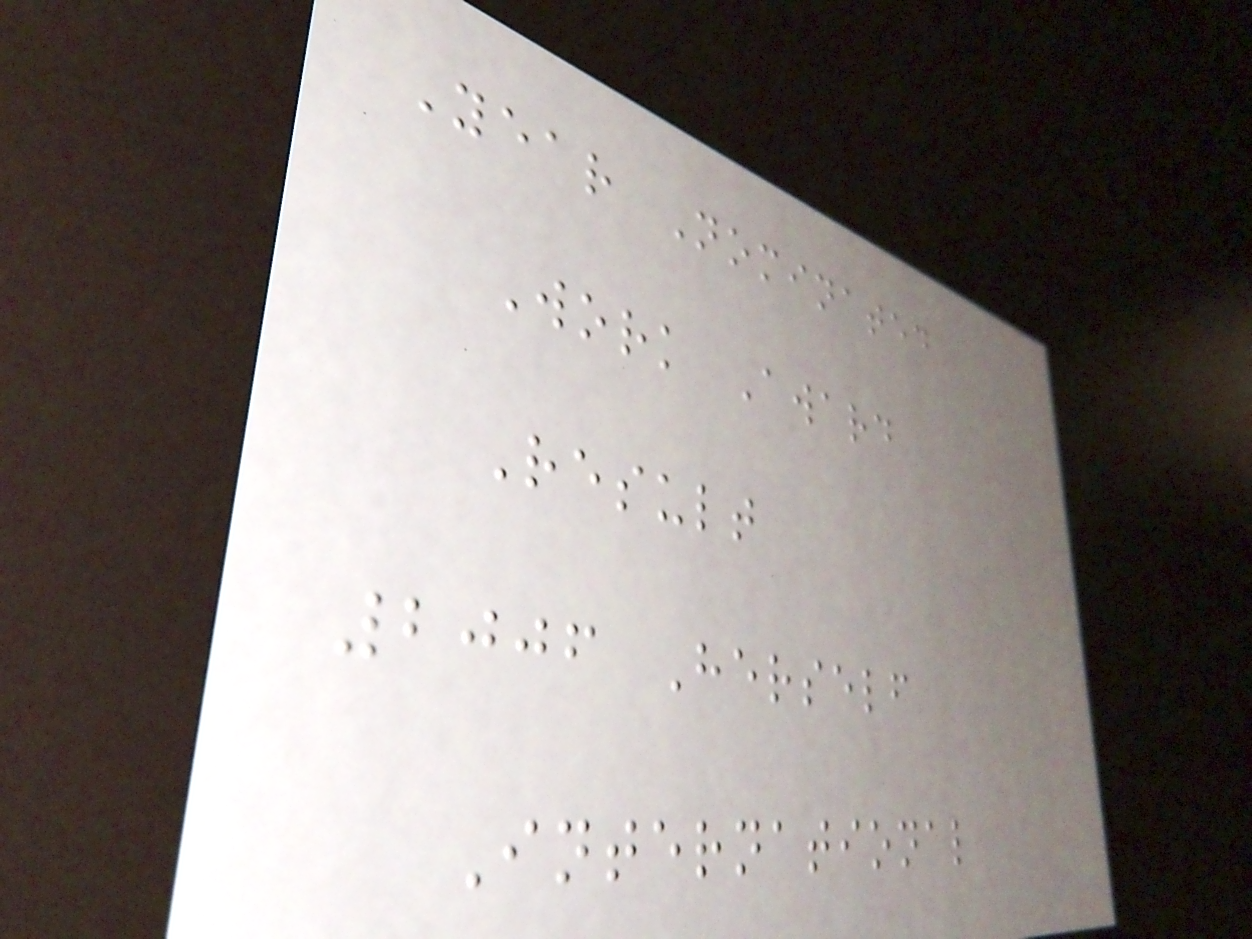Year Nominated
Work Award
Result
2006 Herself
International
